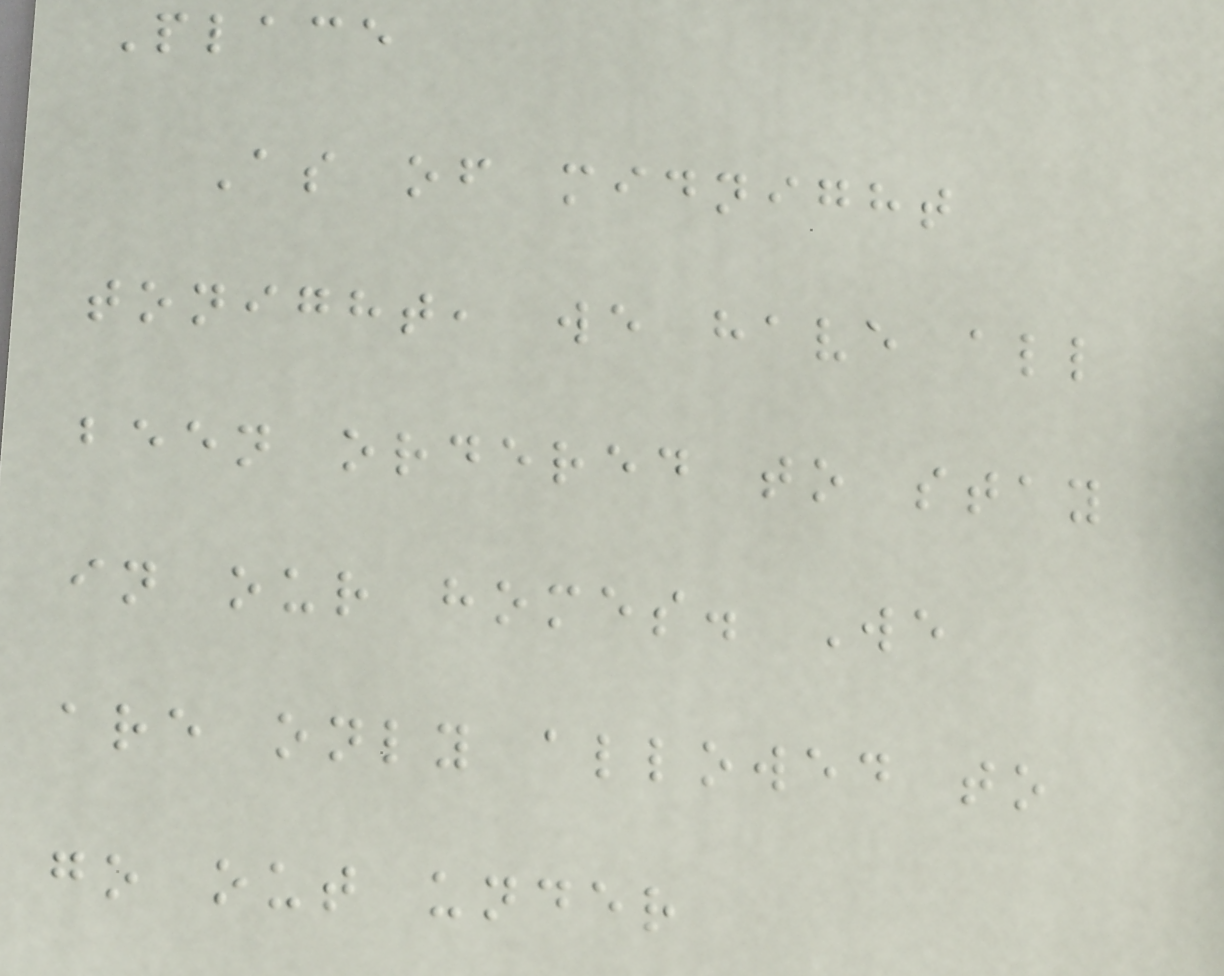Place
As of midnight
tonight, we have all
been ordered to stay
in our homes. We
are only allowed to
go out under
